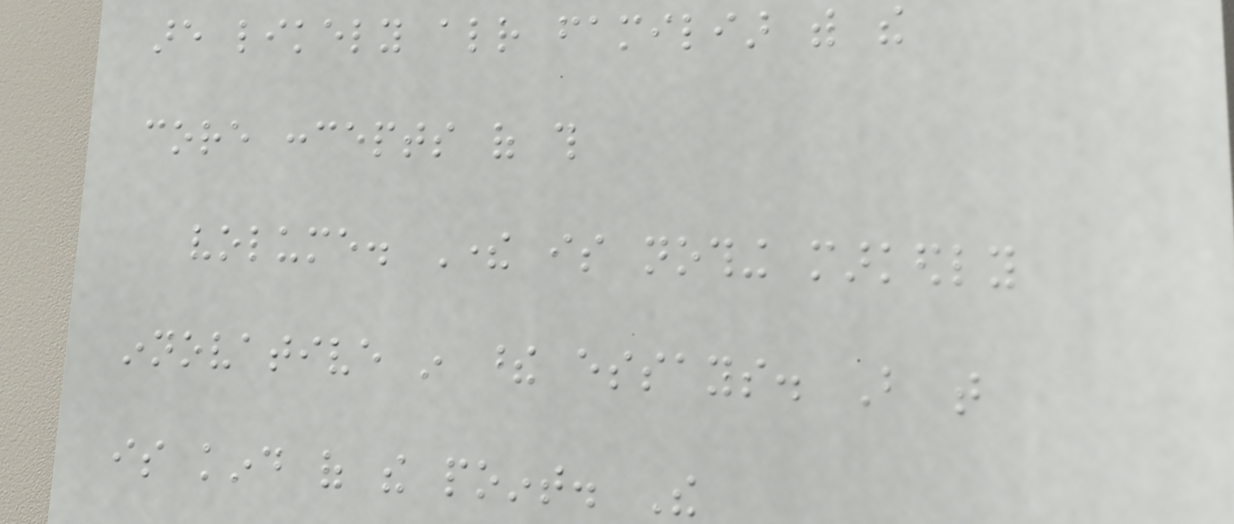are likely already familiar with the
core concepts of this
volume. There is nothing markedly
innovative in these essays. But that
is kind of the point. The
